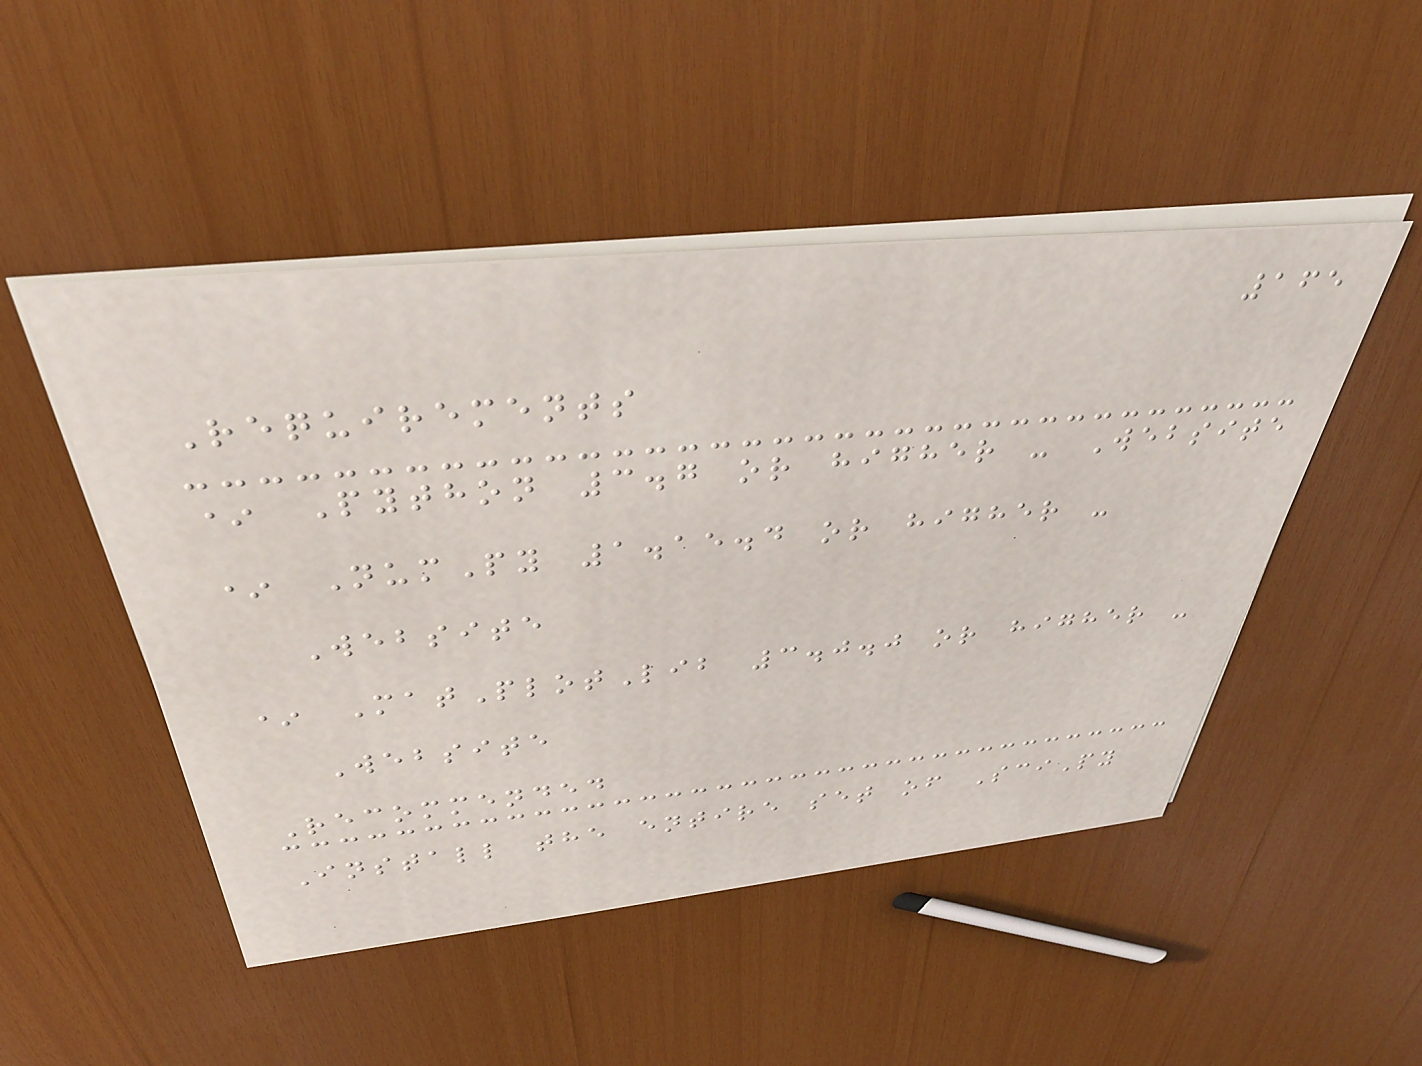165
Requirements
* Python 3.7 or higher - Website
* NumPy 1.15.4 or higher -
Website
* MatPlotLib 3.0.0 or higher -
Website
Recommended
Install the entire set of SciPy
